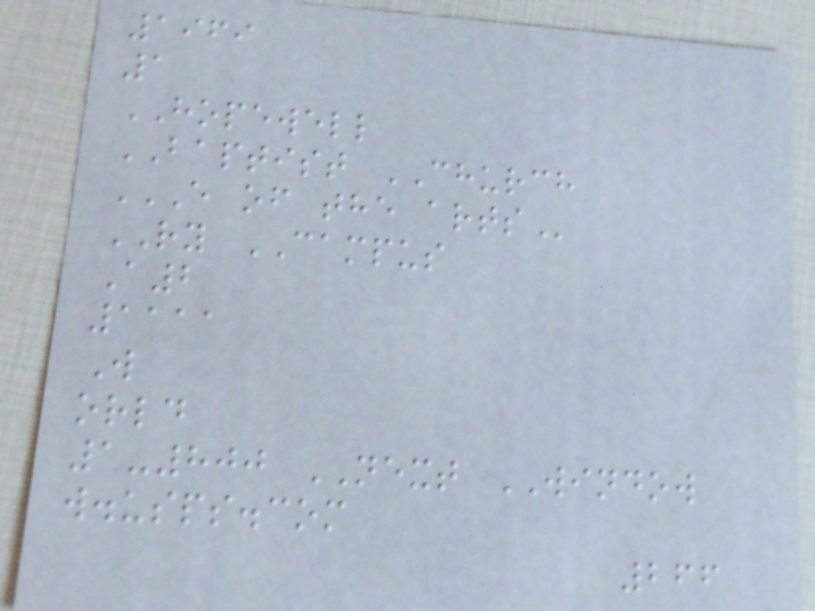1969
1
HOPEWELL
BAPTIST CHURCH
E OF THE ARTS
RY CAMPUS
A2
1111
W
orld
1-800 NEXT WINDOW
w.usps.com
266
